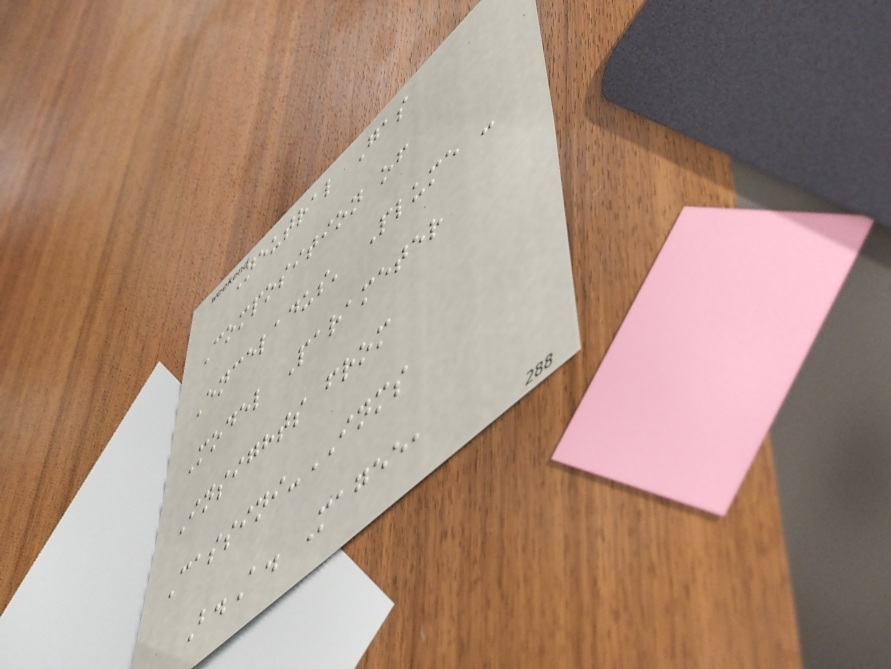Neutral Gas
Composition of
Enceladus' Plume -
Model Parameter
Insights from
Cassini-INMS
B.A. Magee,
